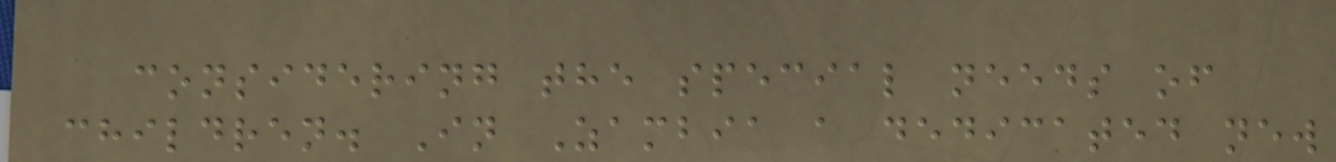considering the special needs of
children. In Zambia a dedicated new
